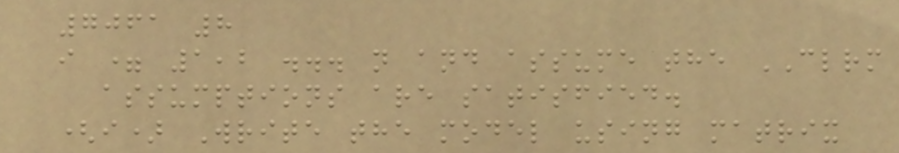7061 8
i = 1,2 ... n and assume the CLRM
assumptions are satisfied.
(i) Write the model using matrix
